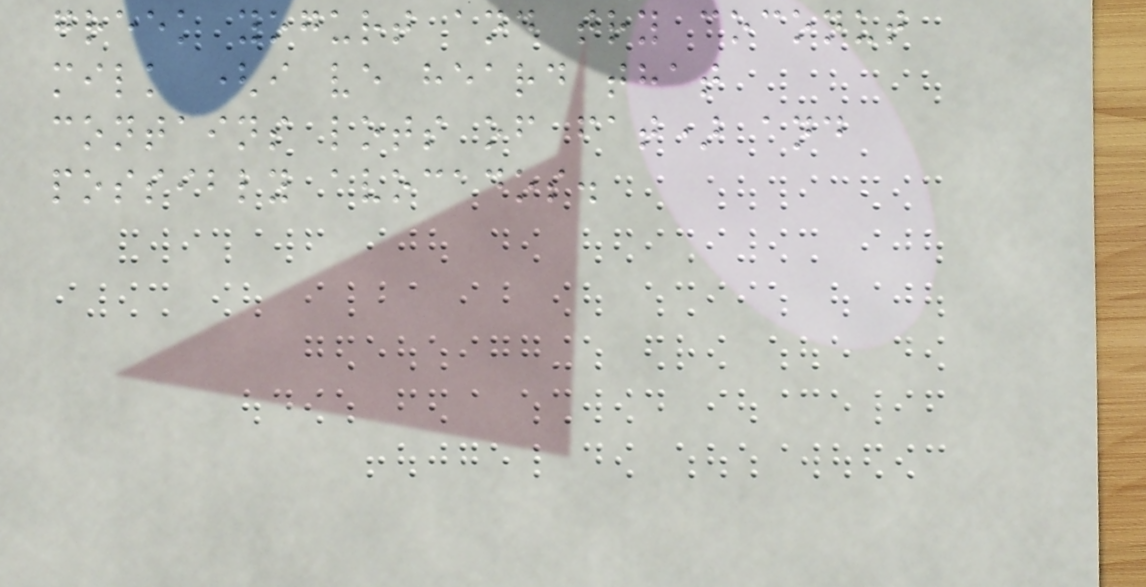greek yogurt and try coconut
milk (i ve heard that
contains lots of fat) and
possibly avocados.
